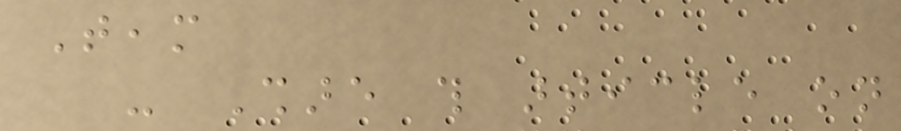Team
- Share this article on
